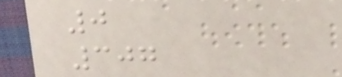0
307
